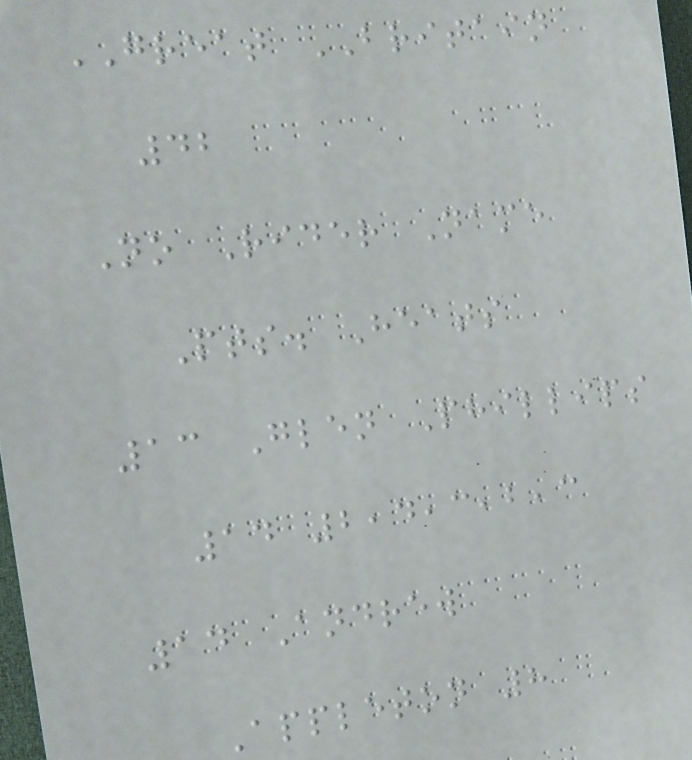GREAT BRITAIN
42
No Rider Name
Pts. Heats
13 Glen Phillips
14 2,4,3,2,3
14 Andrew
Appleton 8
